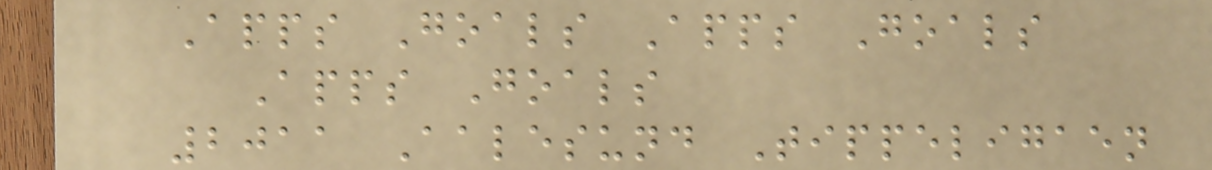Apps Goals Apps Goals
Apps Goals
2011 Aalesund Tippeligaen
